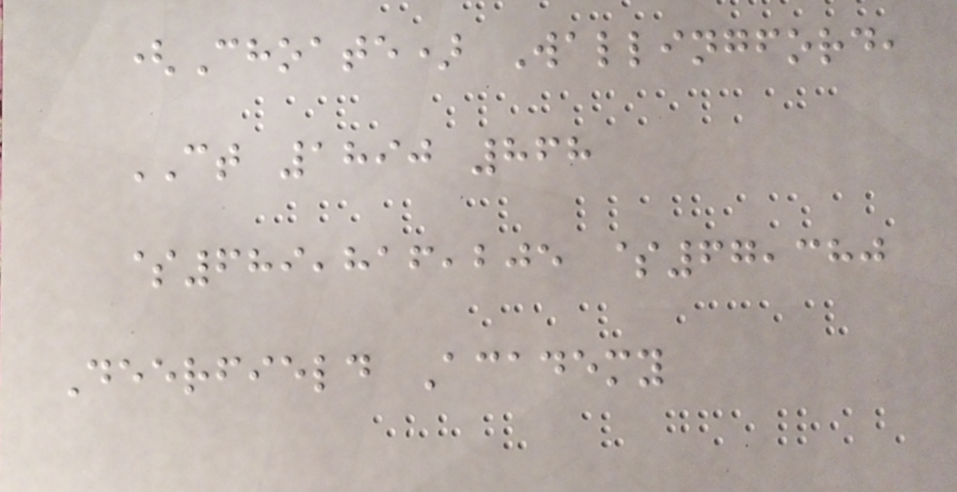(Choate) Wallingford,
CT 1890 868
$689,816,205 $67,380
Deerfield Academy
